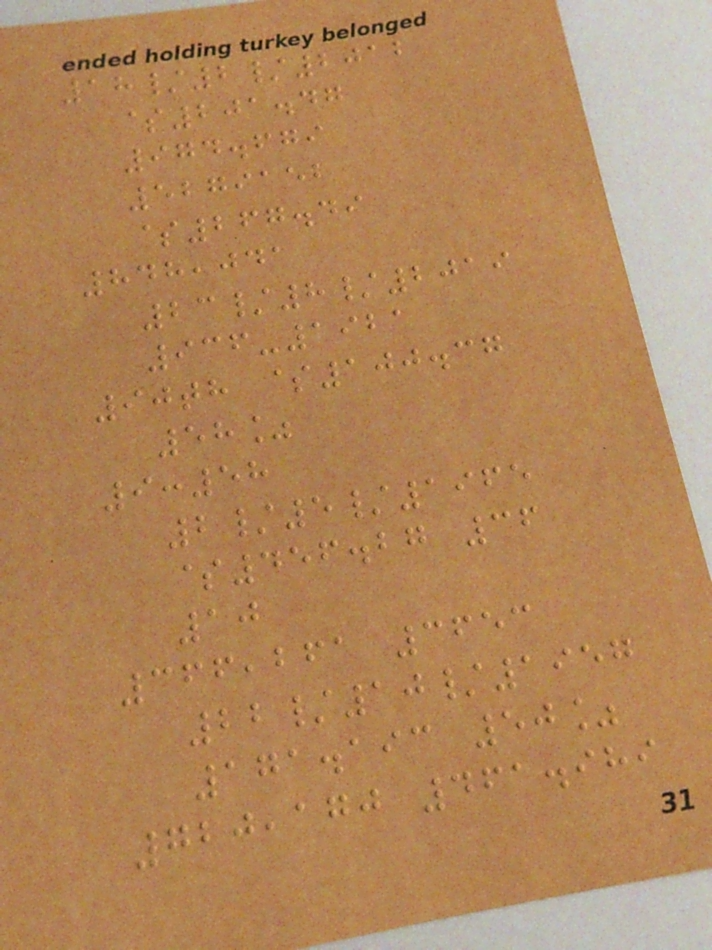18/2/2012
$201.47
974.679
5279152
$267.49
848,041
23/8/2019
936-1921
90th $100.37
58%
9:58
2/5/1965
$456.27 36
10
366,261 3653
22/10/1957
171.193 50%
720,170 461.989
